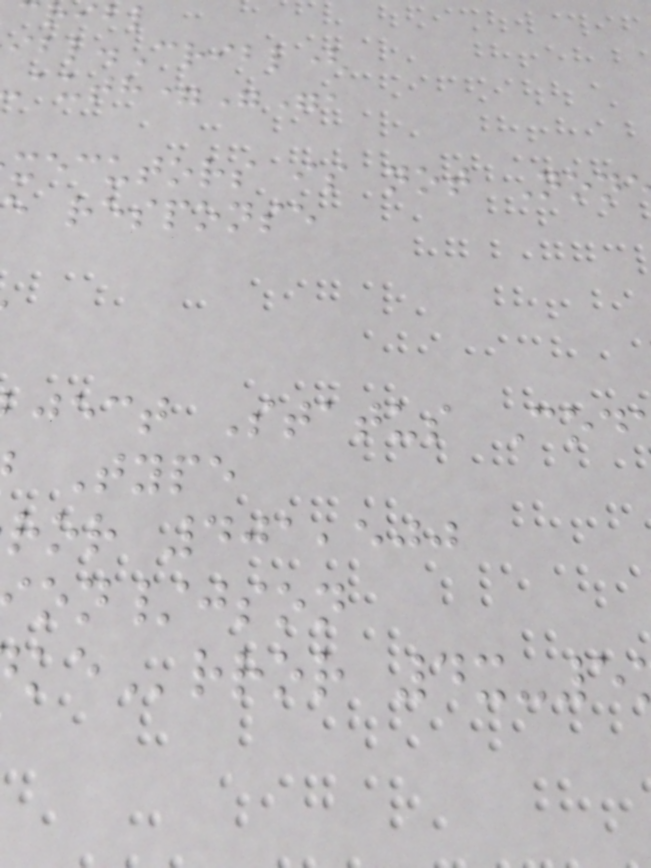ibl.Cribl(
auth="",
xecutors is not Non
e response
ject Status Cod
Type
ror 401,500
on/json
rror 4x-5
